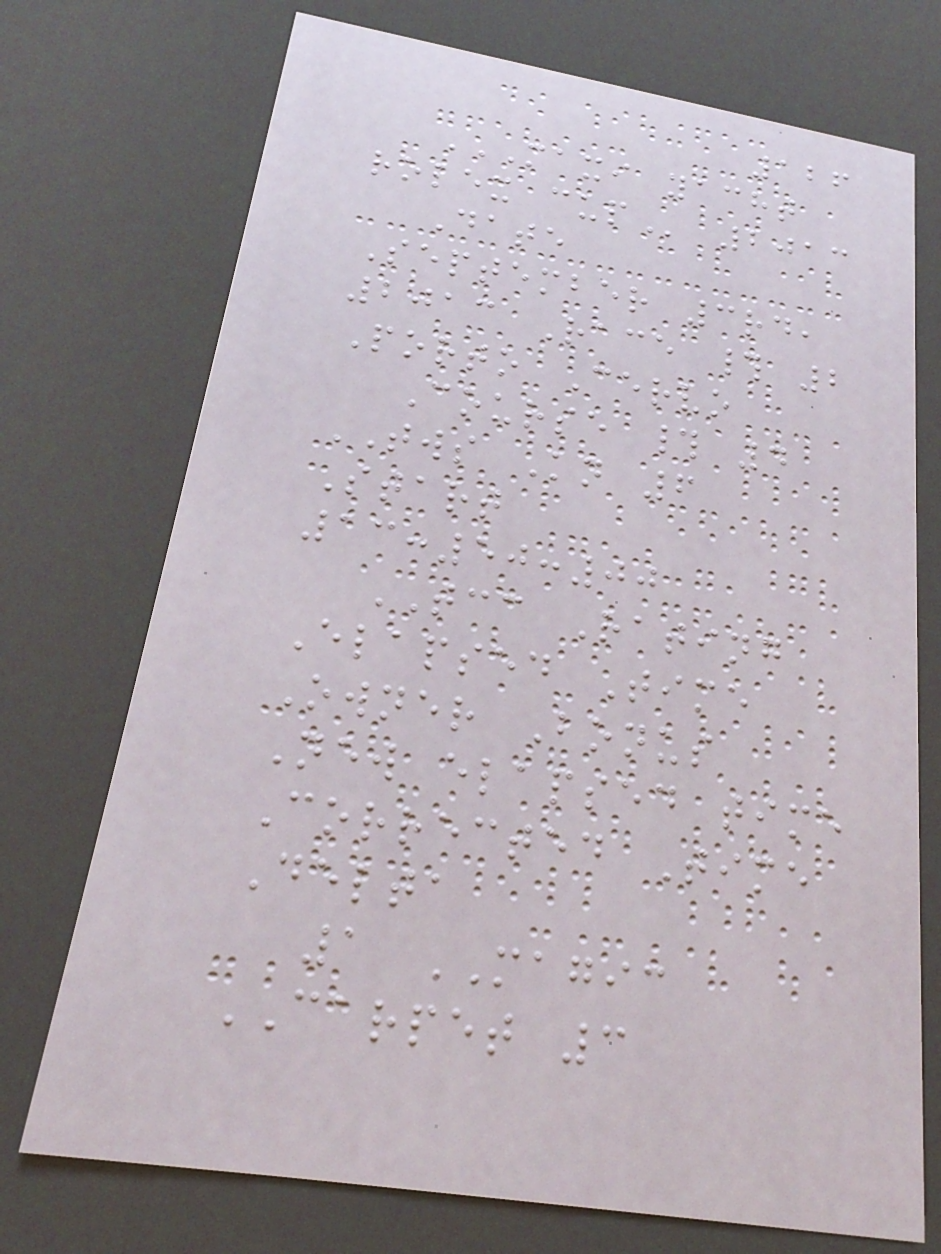126
MAXI YACHT
ROLEX CUP 2013
Date
September 3rd,
2013 Race # 2
Porto Cervo
Course # 4
TWS Kn 6
Start
13:50:00
TCC Rating
Elapsed Time
Owner Bonus
New elapsed time
Corrected Time
Delta
1 MAGIC
CARPET 3
